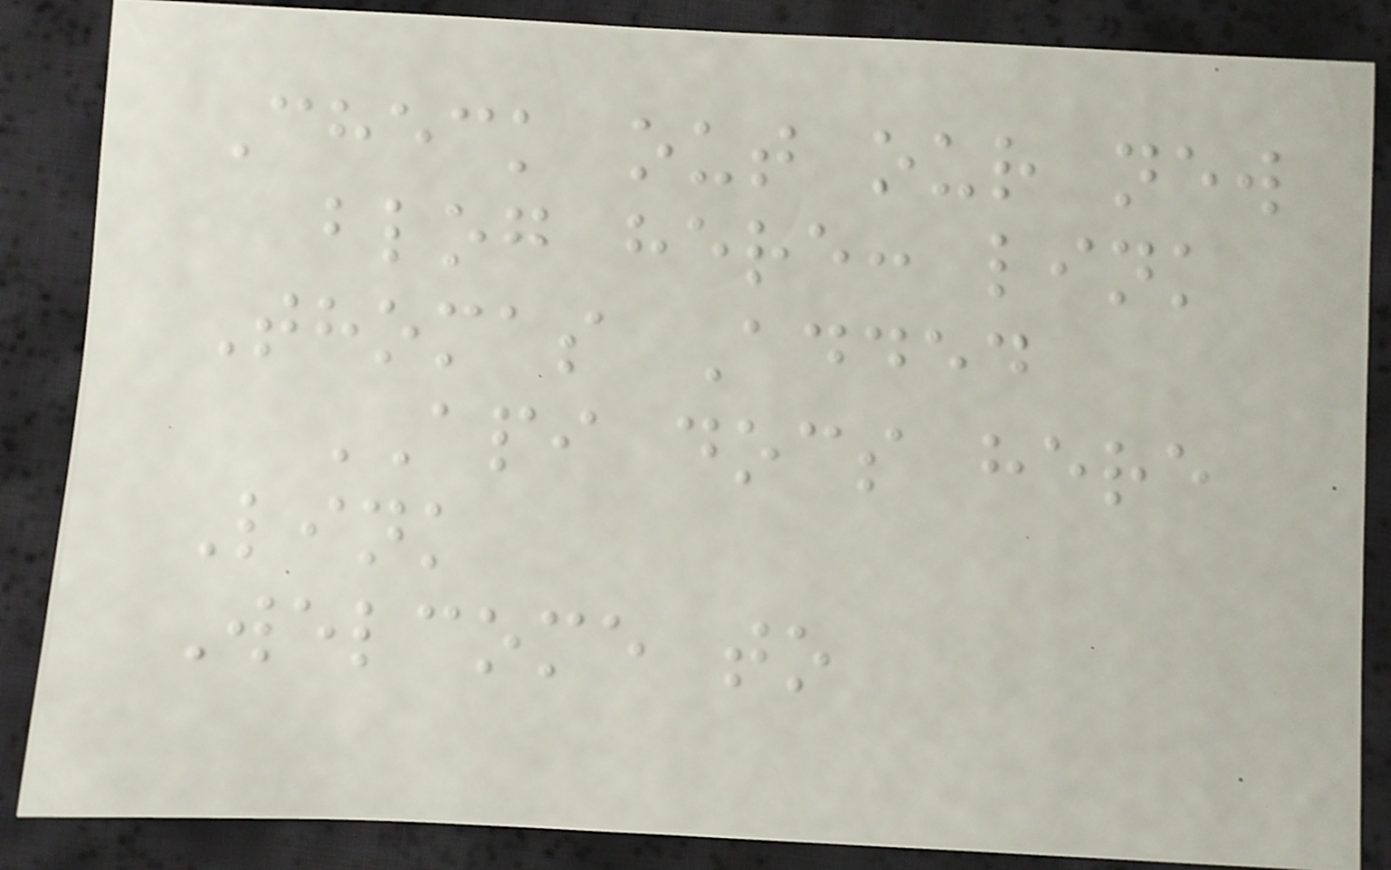Check out our new
blog here: link
Thomas Added
API docs here
Link
Welcome to
